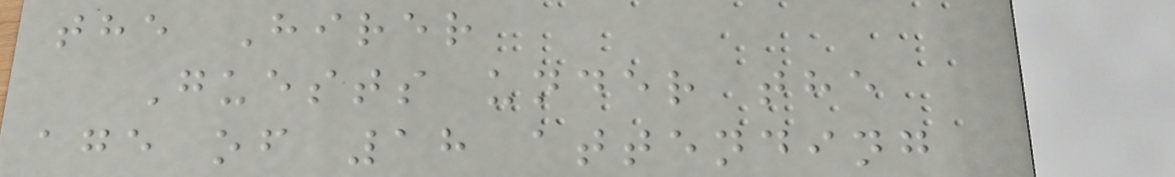the Hirer
Guests under the
age of 18 attending
